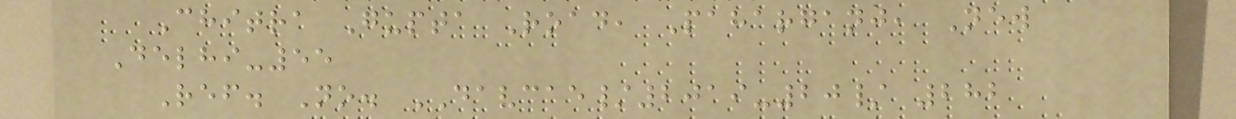Chitra Gupta Road, Paharganj, New
Delhi-55
Ref. No. DAVCAE/2019-20/ 282
